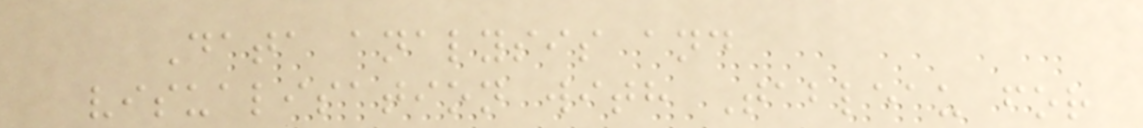Data analysis and
visualisation with Tableau for
